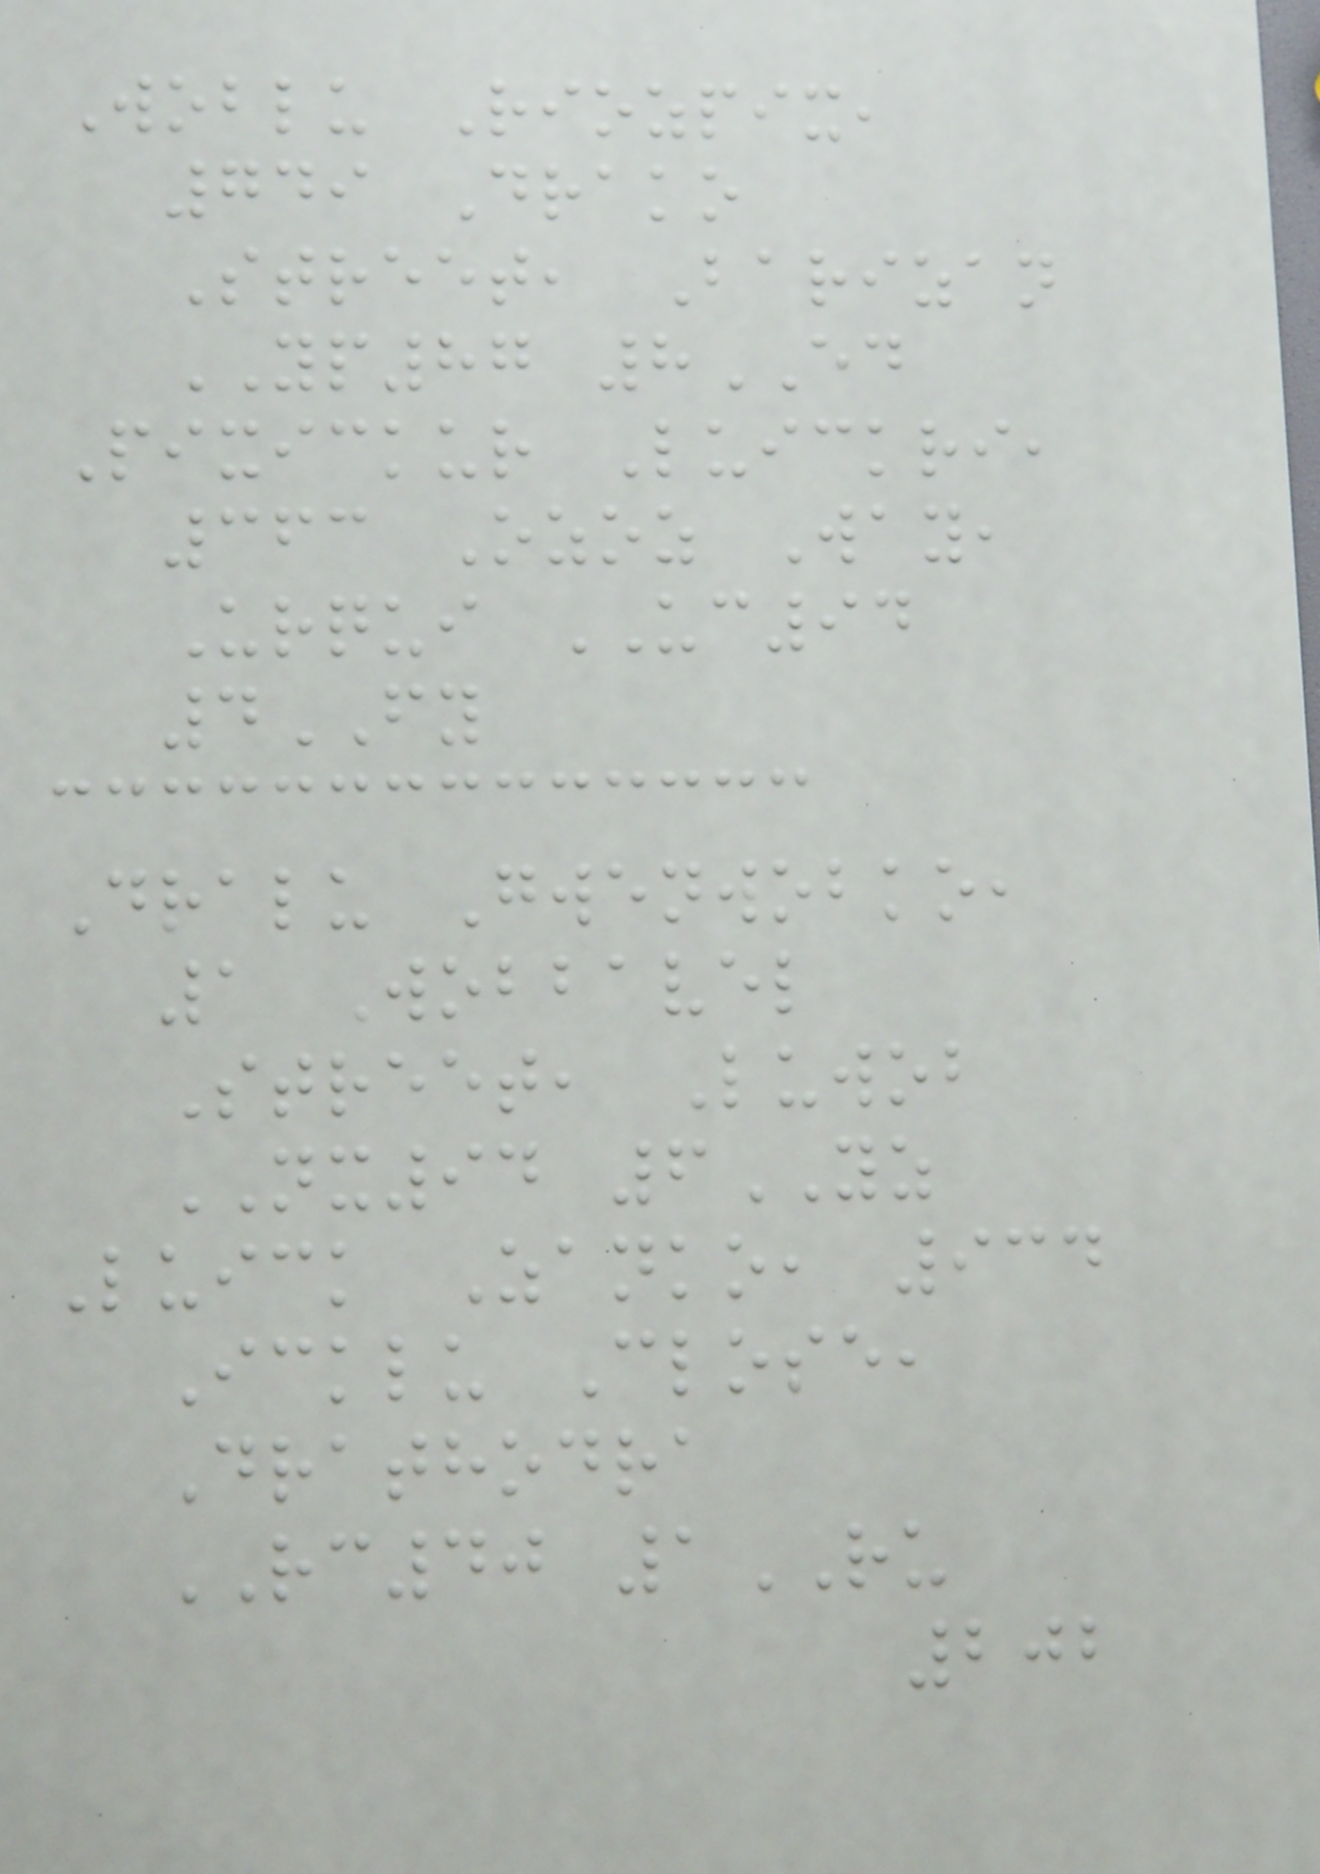Woblu Riozpix,
749 Drako
Street, Barizan
YP87 8ED
Pixickur Luickri,
363 Ozoz Way,
Urqui UC94
4FY
Dralu Gwenwobko,
1 Wobbavel
Street, Luwob
NX94 6YZ
Luick Zanko, 934
Icklu Close,
Drathodra
RC40 1RU
202
